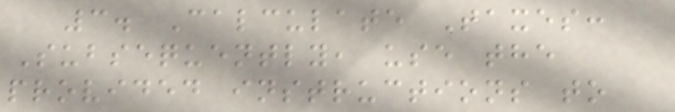3. Calculate Taxes:
Subsequently, use the
provided instructions to
